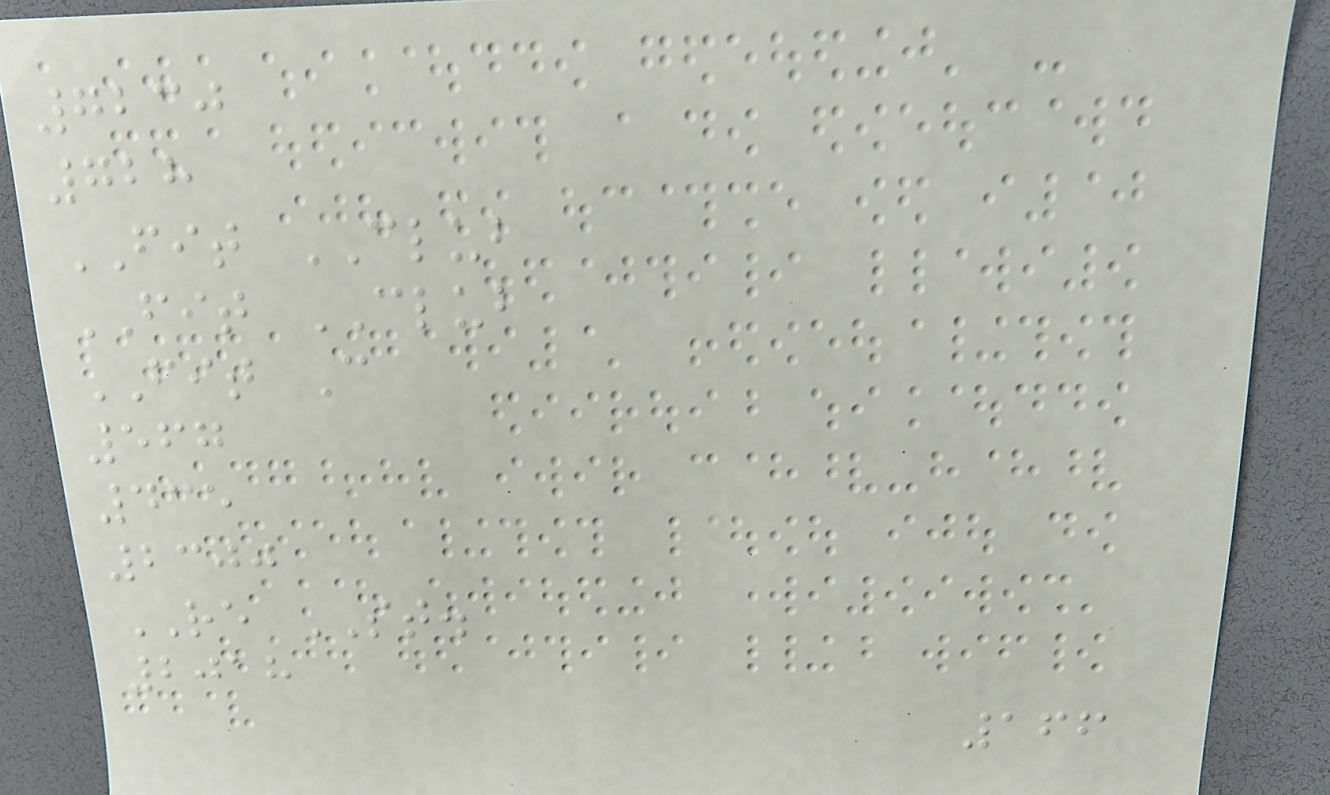7230
728
FIT CLUB
FIT CLUB
FIT C
567
435
2300
RE ST.
2018
166
